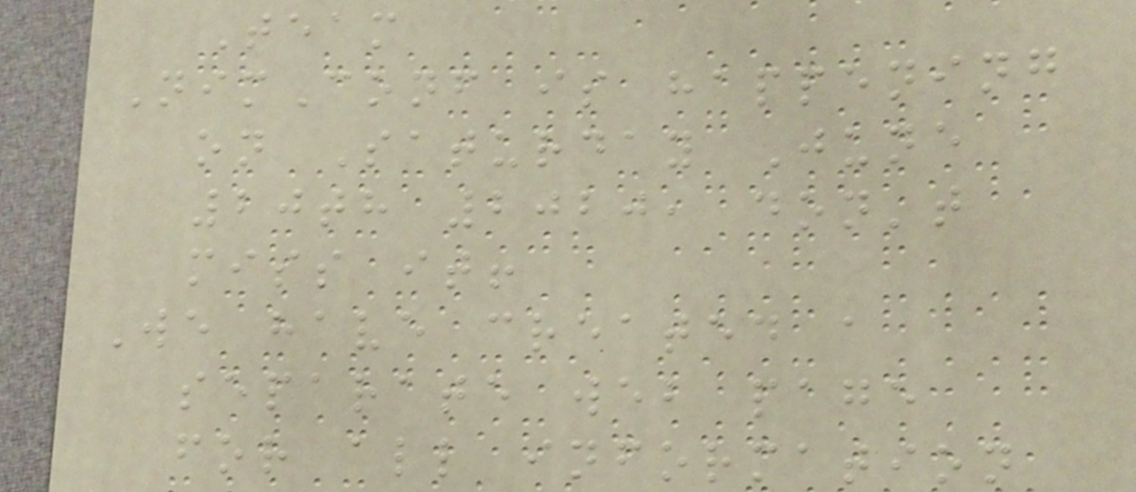Team
NimConf is happening
on Saturday June
20th 2020, don't
miss it!
We have created a
separate web page
for all information
